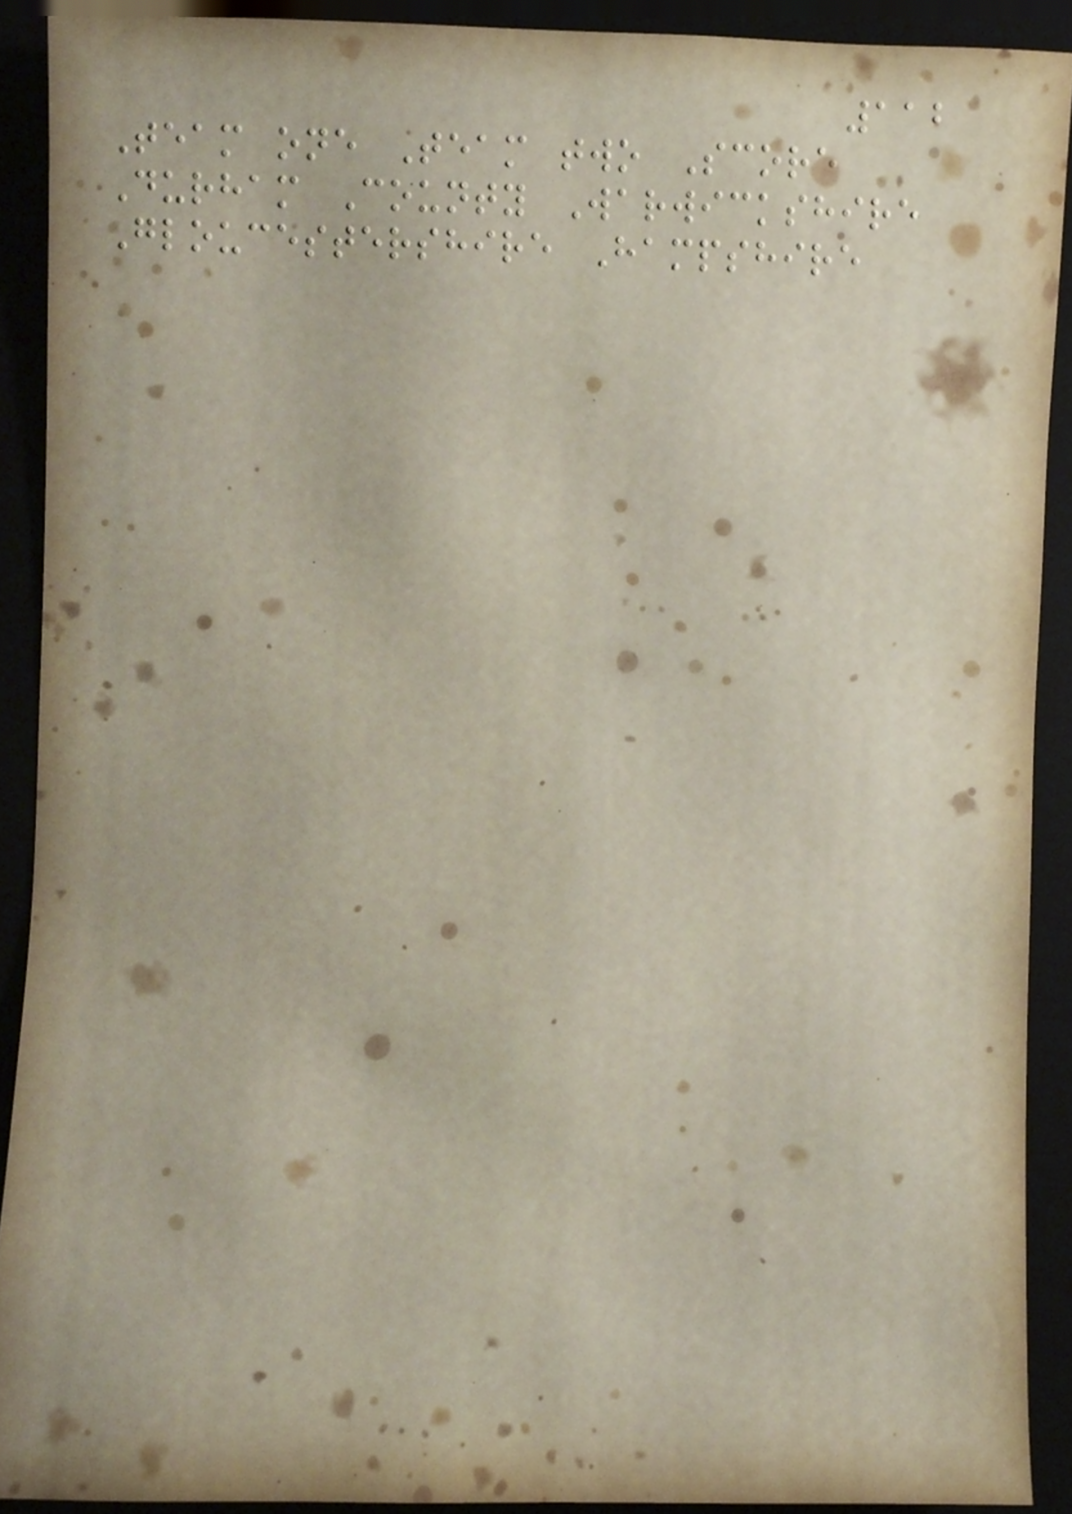112
Team one Team two Score
Durham County Warwickshire
Gloucestershire Hampshire
